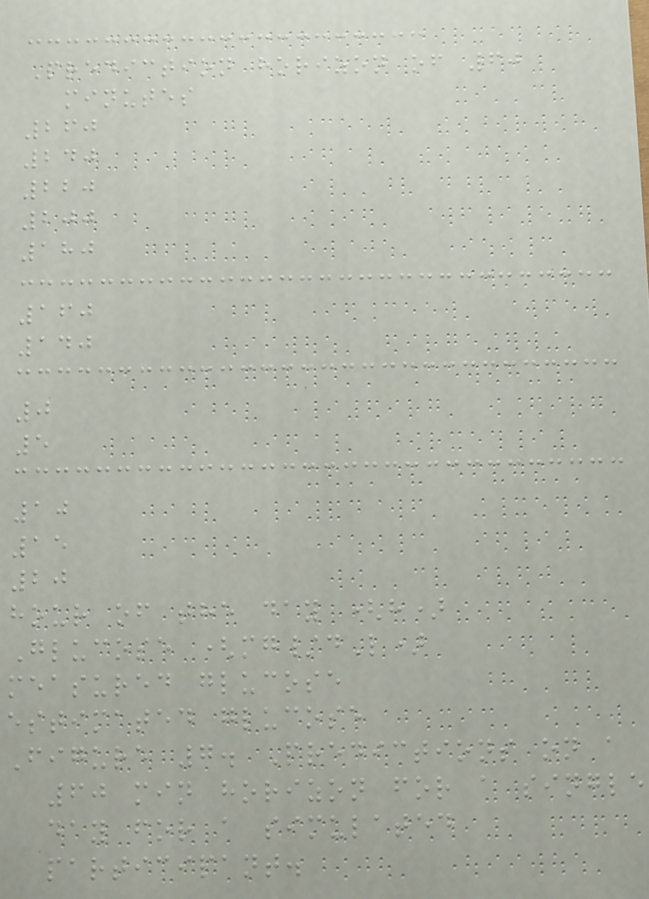Prediction horizon of 60
minutes
260
240
220
200
180
160
140
0
5
10
15
20
hour of the day (h)
Glucose (mg/dL)
measured glucose
estimated glucose
Figure 7. Predictions on a
60 min horizon for a single
day for a simulated
participant.
